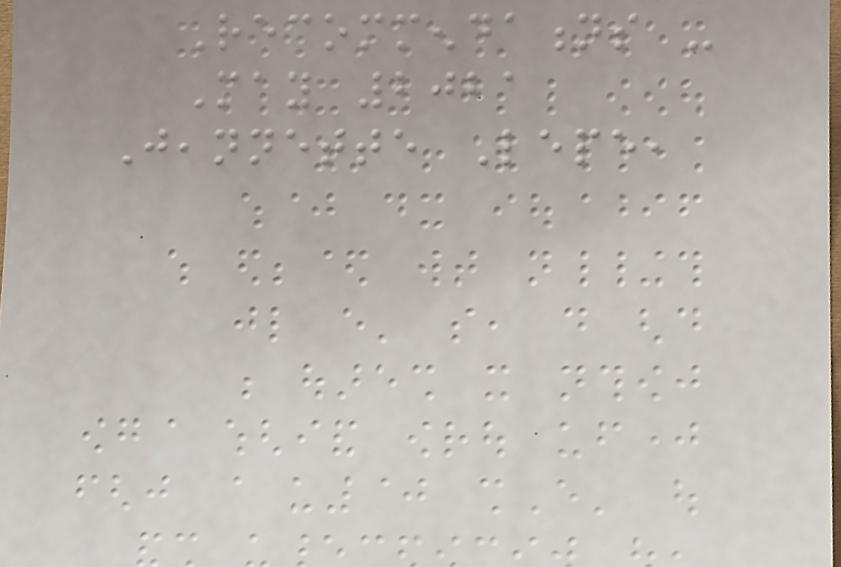Recommendations -
May 2021
Jeannette Lepe,
